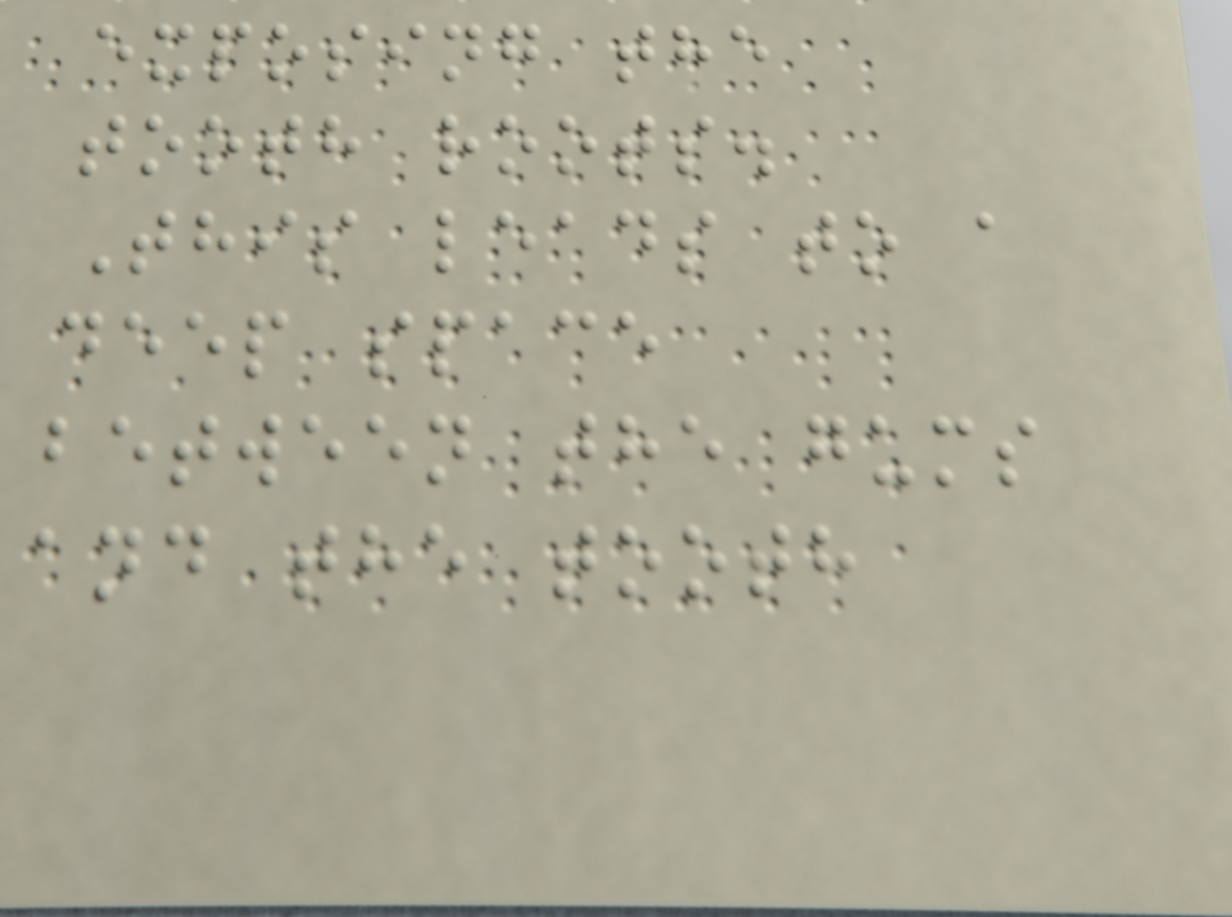exposing the
tooth roots.
This leads to a
deep space
between the gums
and the tooth
